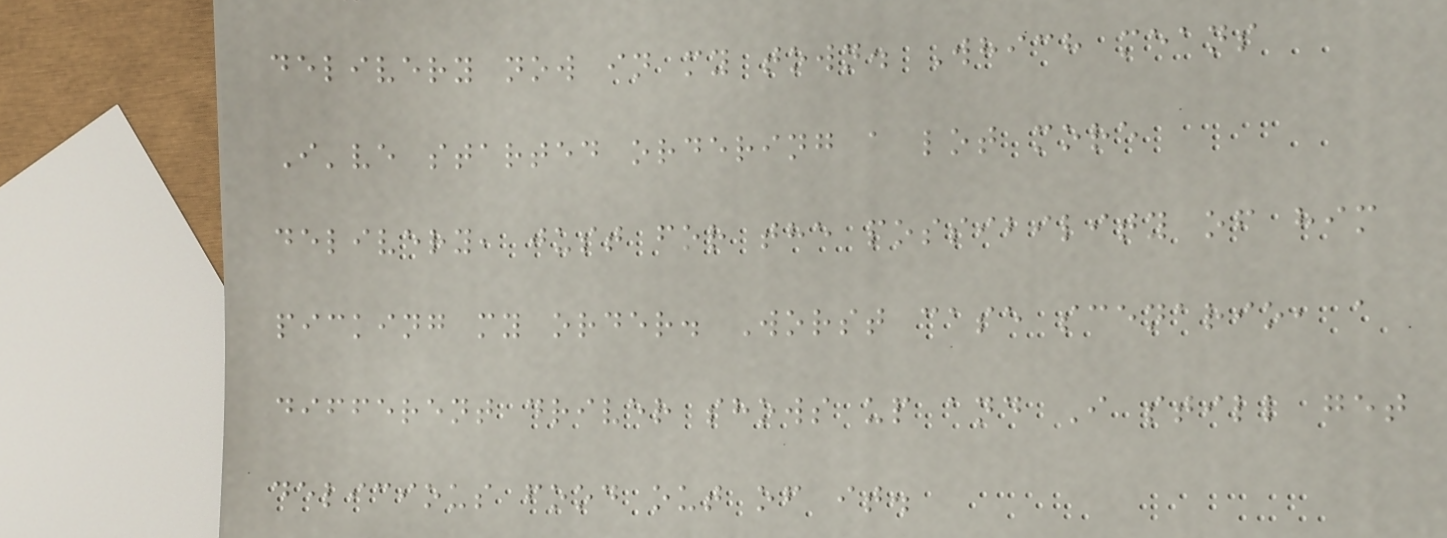delivery now in my town. Which means
I've started ordering a lot more
delivery, just for the possibility of him
picking my order. Worst case scenario, a
different driver shows up and I still get
delicious food out of it.
